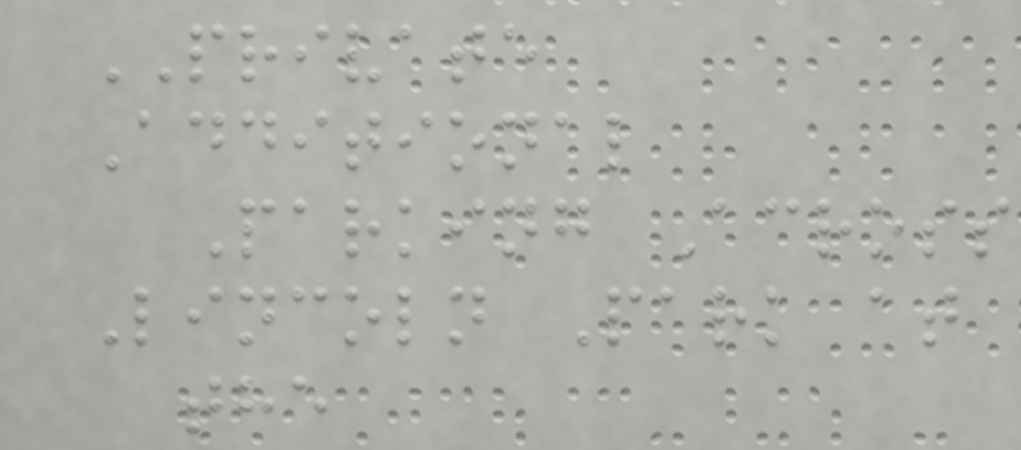PRIVATE
Additional
Parking Across
Lincoln Park at
the
